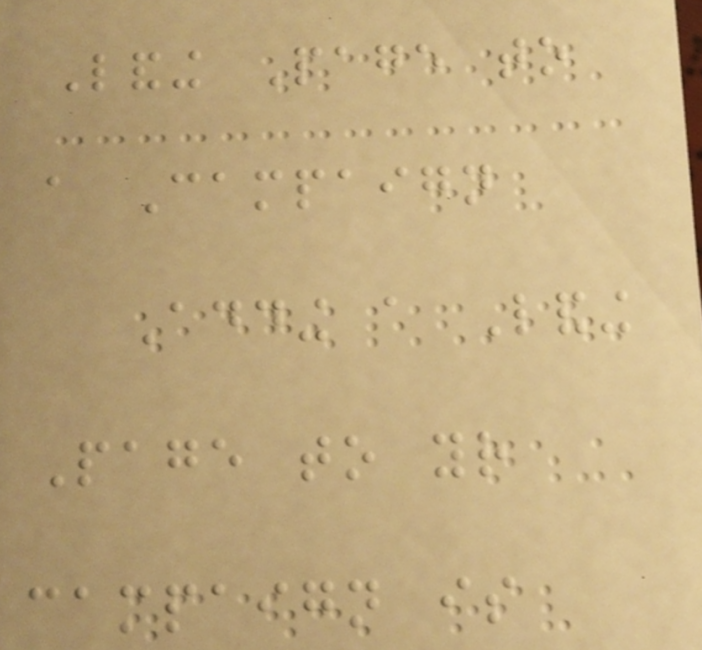Landing Page to
a Campaign
Adding a Landing
Page to your
campaign is
